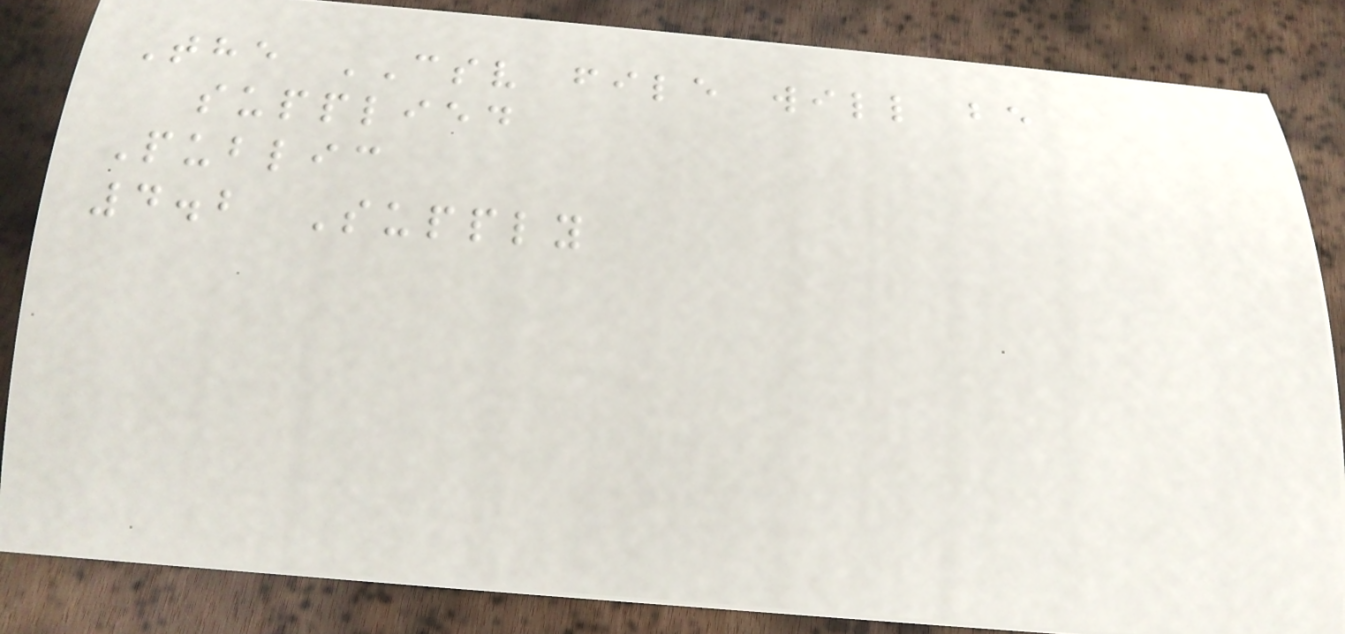The CSV file will be
supplied
Public
4.2 Supply
